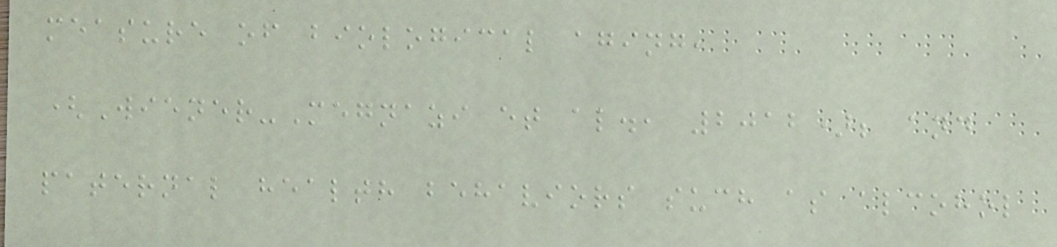measure of biological aging,
(Wiener-Megnazi et al., 2012); and
paternal health behaviors such as alcohol
